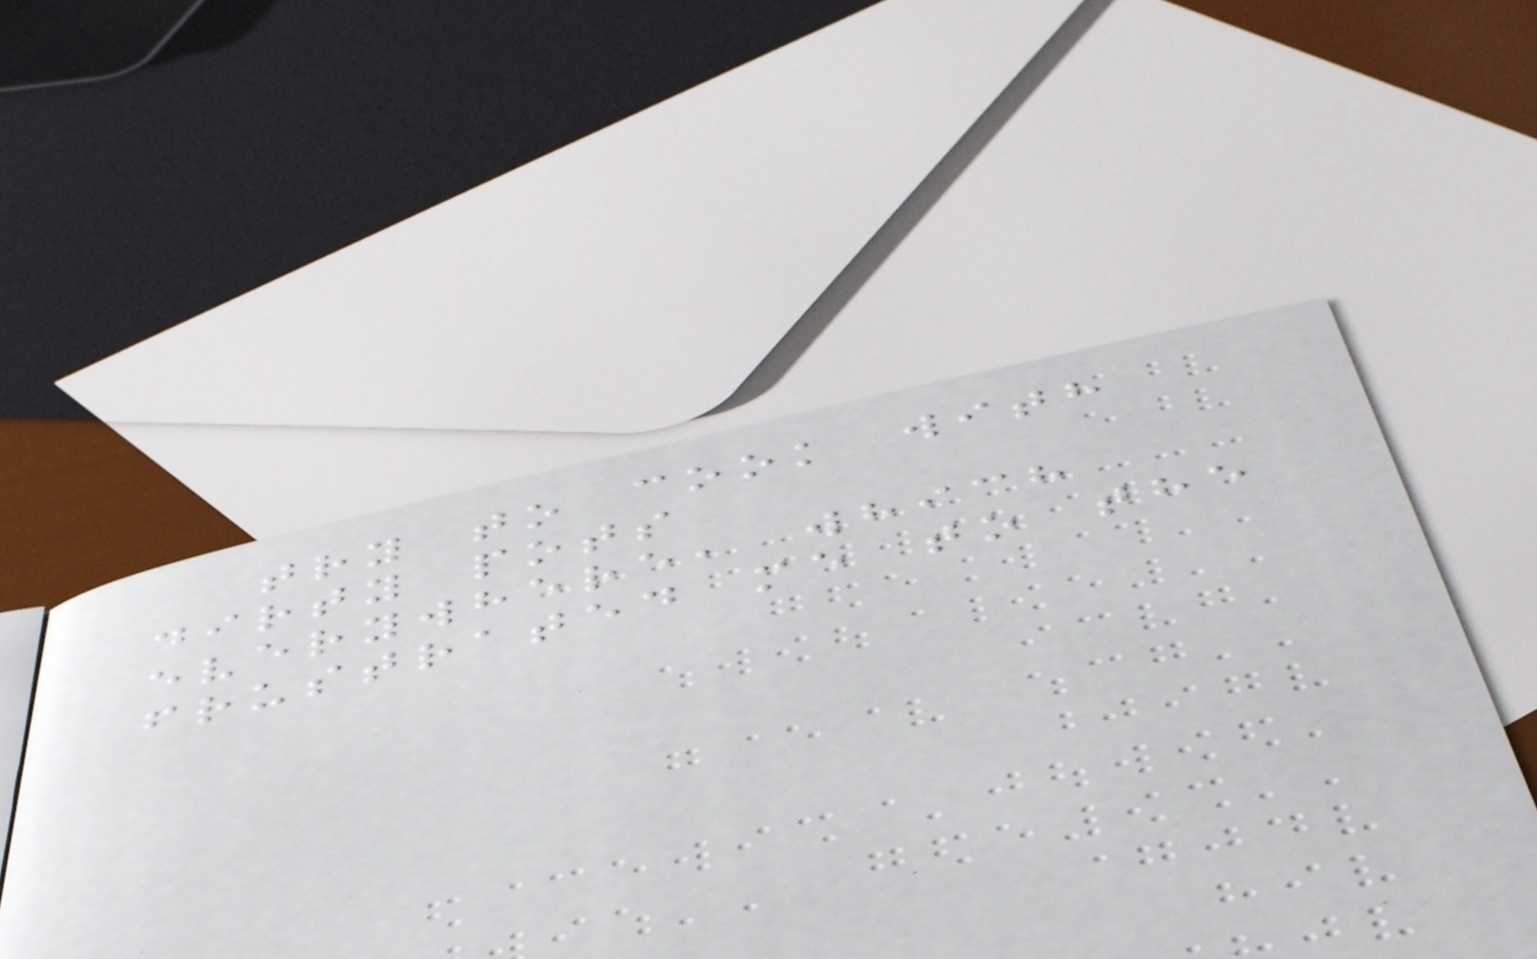try to cook with
dirty pots
everywhere, which
frustrated me to the
